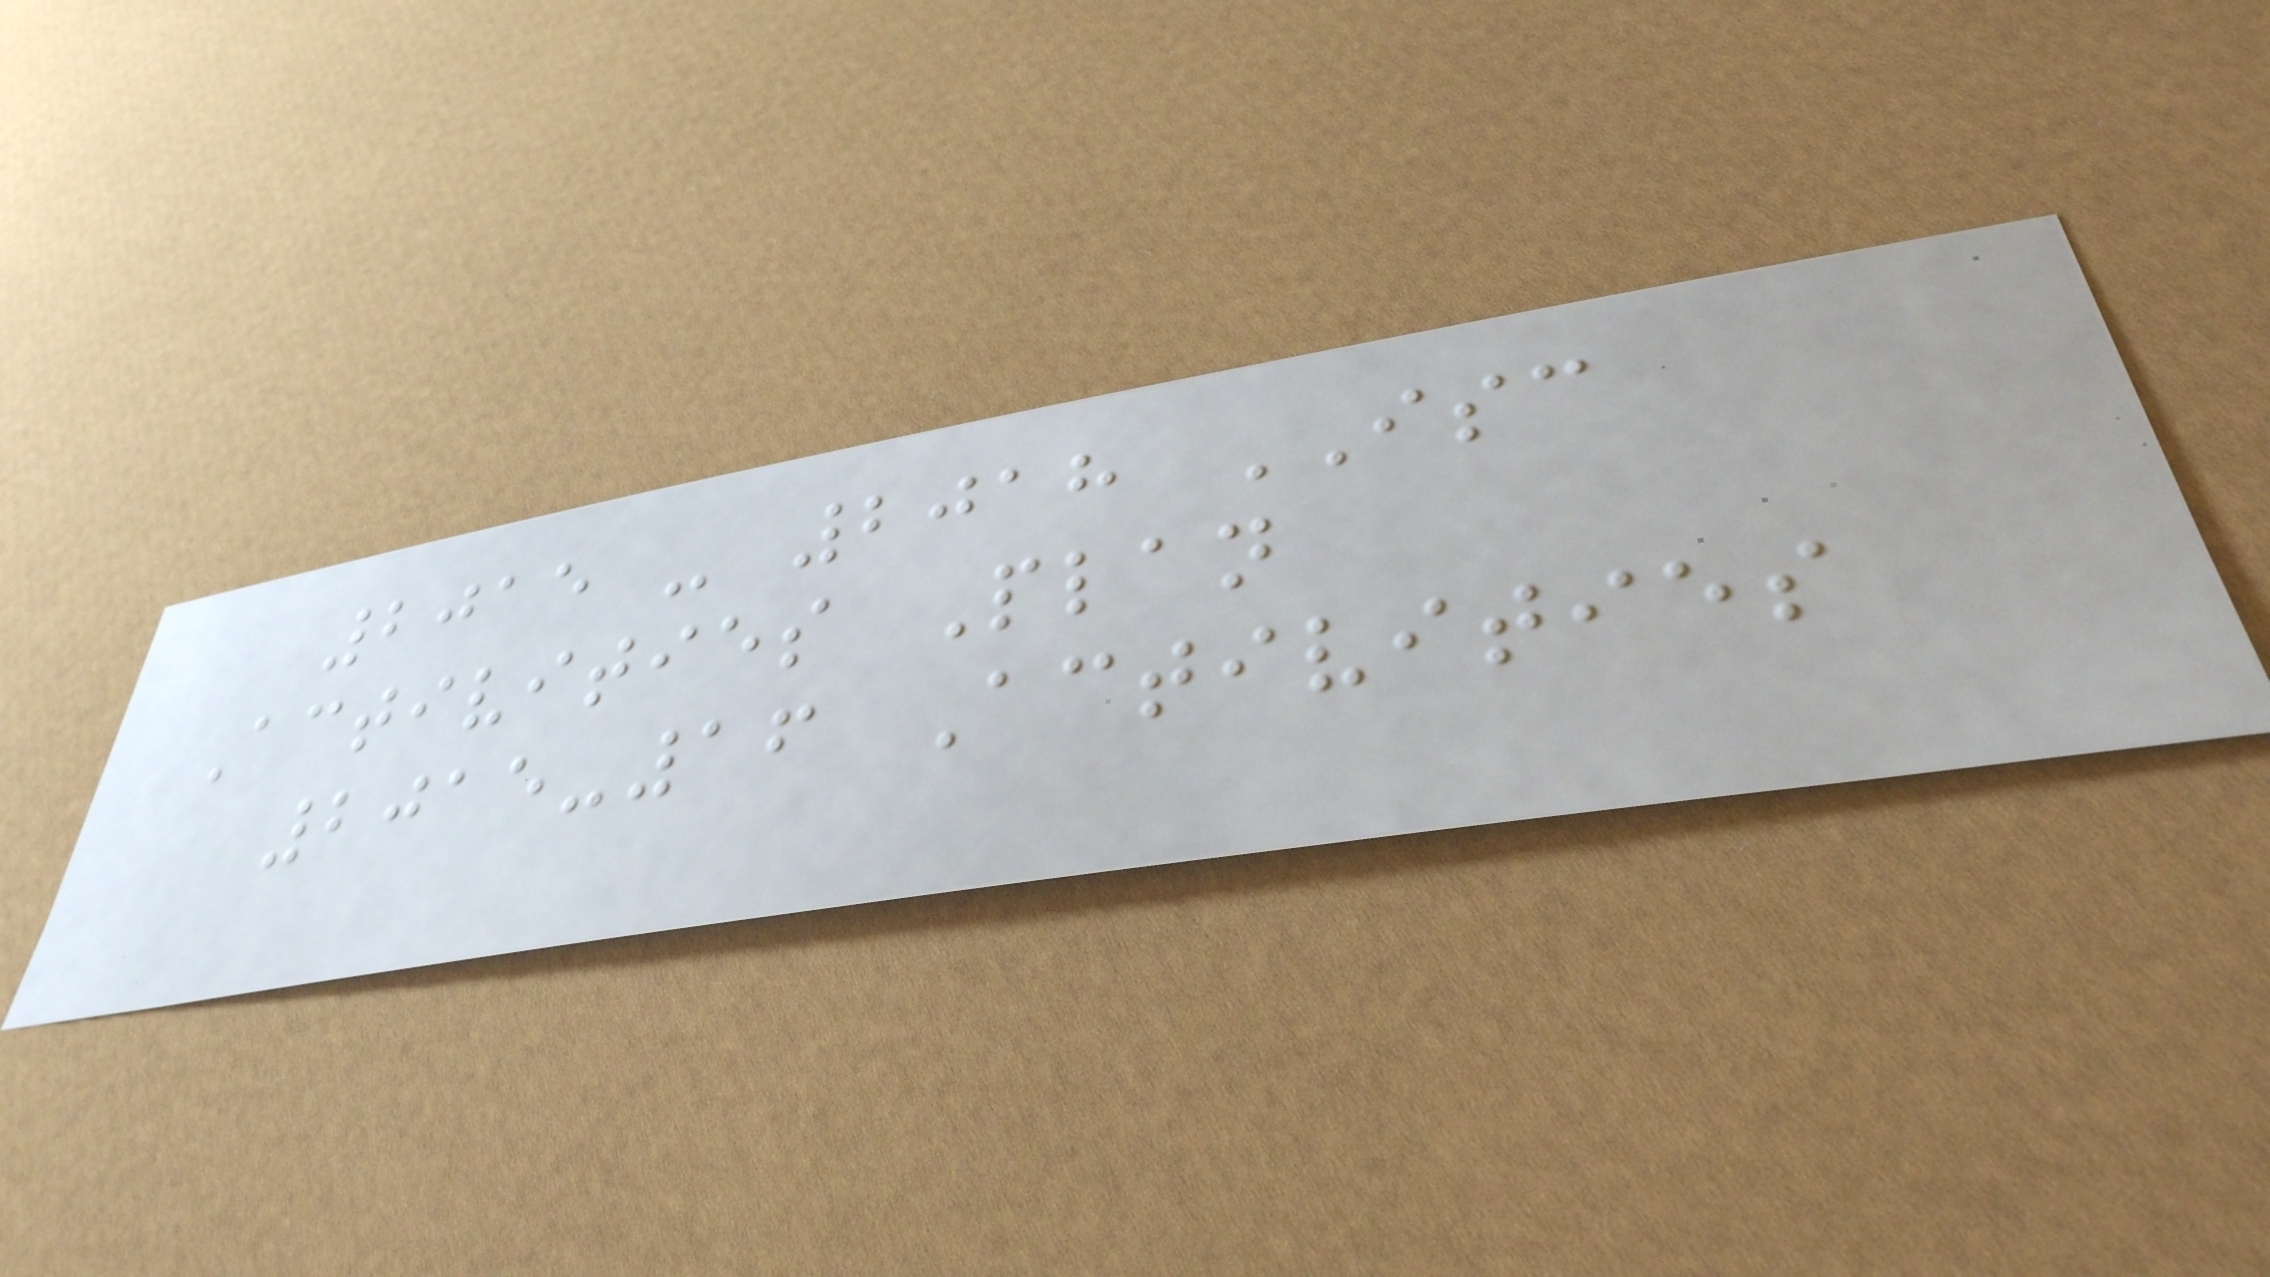2015 - 2018 ISC
Activities Plan
2015-16 Activities
